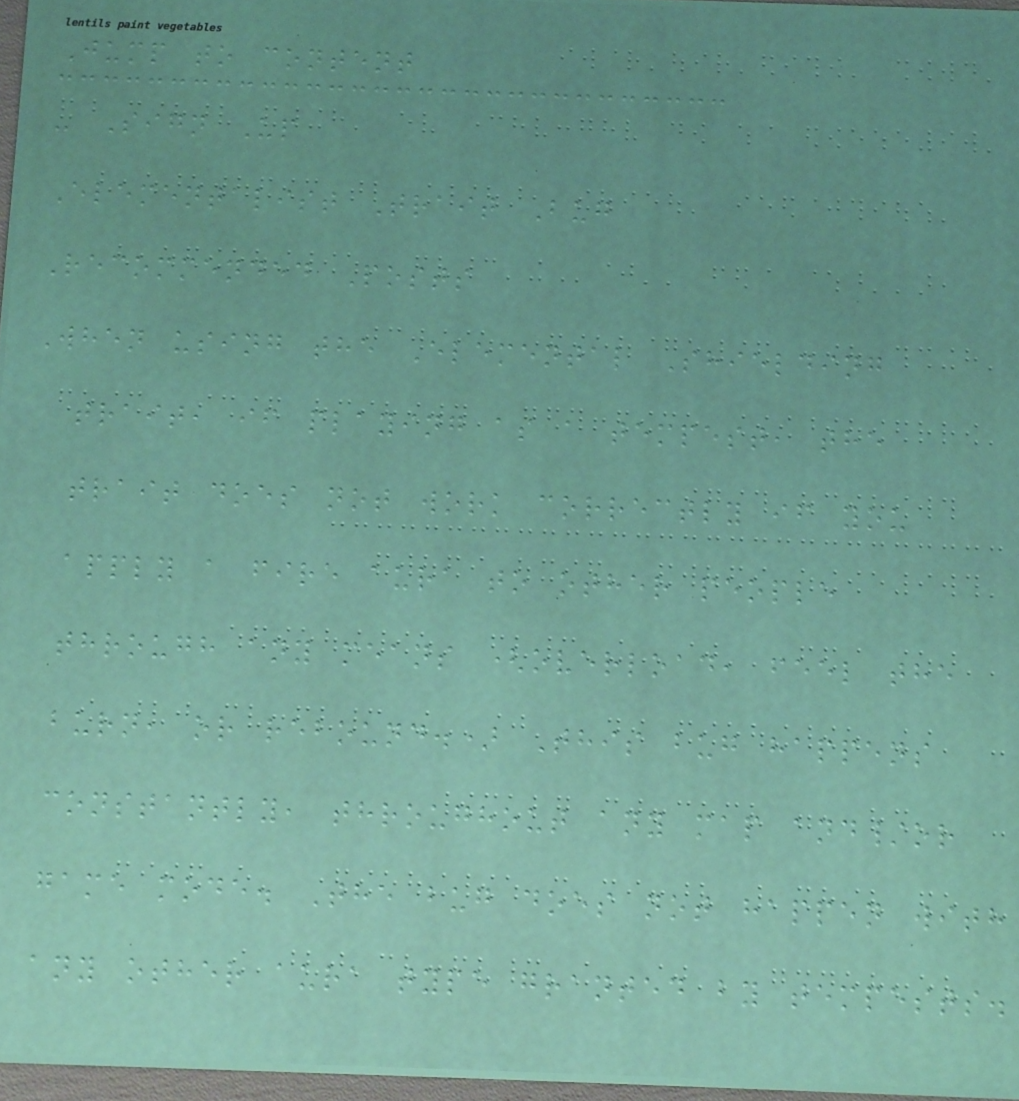Jump to content
- Sign Up
Elementalist Trait Bug
Recommended Posts
When using the Elemental Shielding
trait, if playing as a tempest, the
trait does not work correctly if you
apply a fire aura to other people
through any means (overload, feel the
burn, or rebound.) This bug happens
constantly, throughout any map and/or
game mode. The bug does not happen with
any other aura type granted by tempests.
